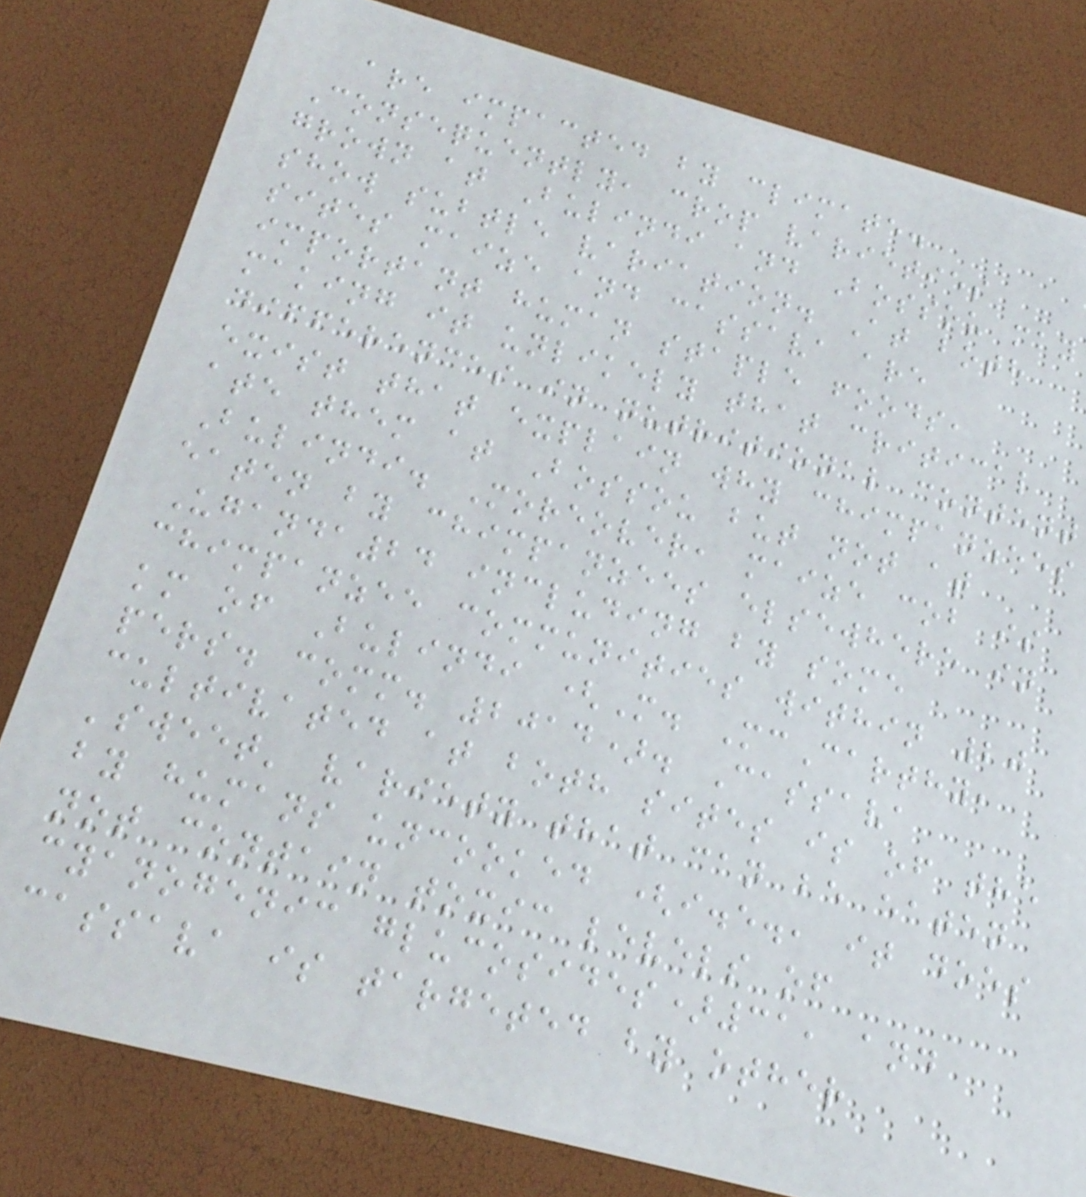are impacted by climate.
Consequently, crop varieties
grown at Bulindi and Bossou may
show subtle variation. At both
sites maize and cassava are
important human staple foods,
making it unlikely that critical
differences in nutritional content
exist that explain why chimpanzees
ate them at Bossou but not at
Bulindi. Moreover, maize cob is
eaten by chimpanzees elsewhere in
Uganda24 including by some
chimpanzee communities within 20
km of Bulindi (M. McCarthy,
pers. comm. 2014). Cassava
cultivated at both sites is of the
'sweet' variety that can be eaten
by humans uncooked (i.e., it does
not contain toxic levels of
cyanogenic glucosides)31, and
cassava is targeted by other
